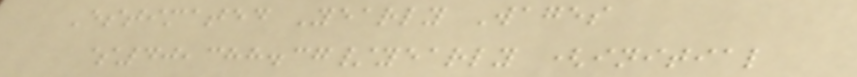Estimated Yearly Wages
$40,388.37/yearly (initial
